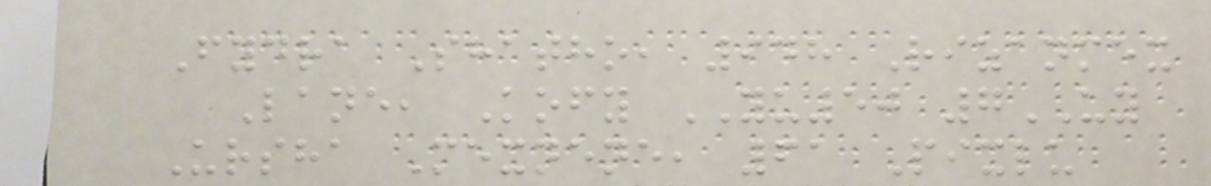Fydra Shatho, 948 Rizanmex
Lane, Kofy YU50 7UY
Ursha Mexnene, 61 Pixlu
